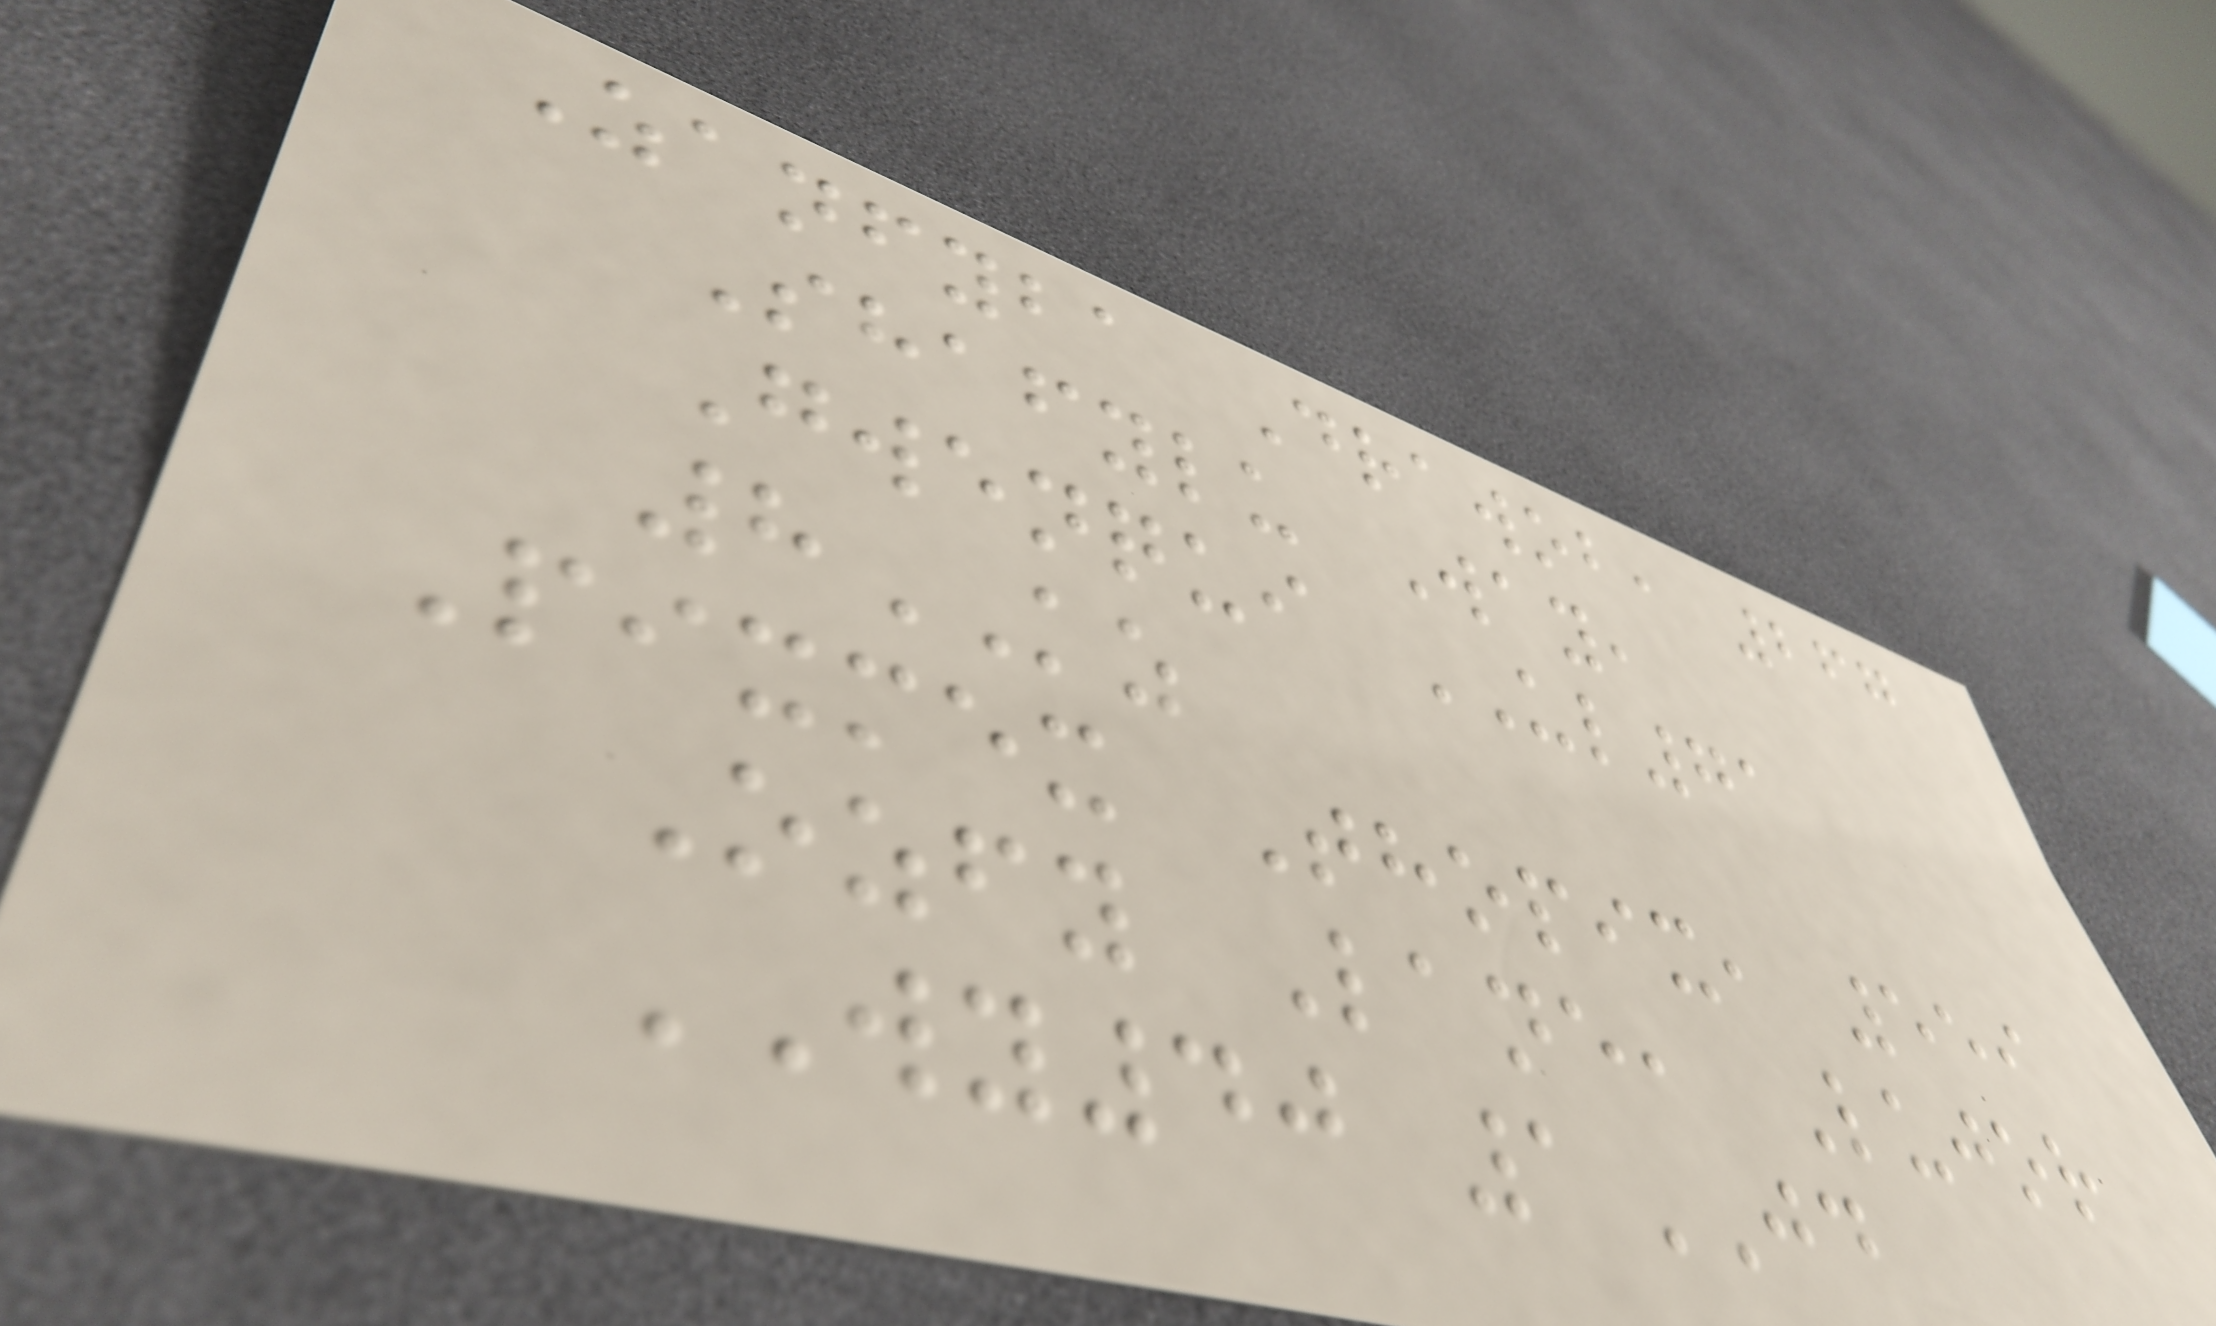Zanfyba Drawob, 267
Shafylu Way,
Gwenqui UL71
8KZ
Pixmex Thopix, 559
Ozfy Lane, Lujor
WY40 1JD
